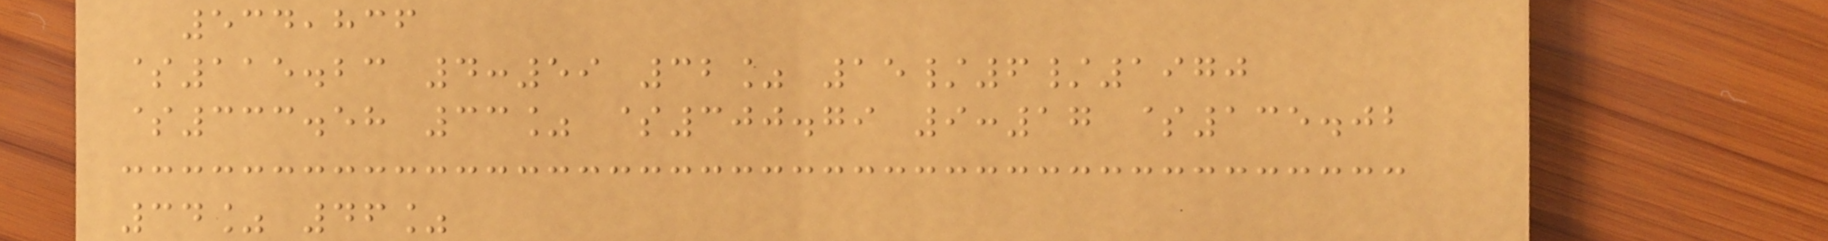534,836
$115.23 4:59 32% 15/6/1970
$333.58 33% $300.79 9:17 $135.02
34% 46%
